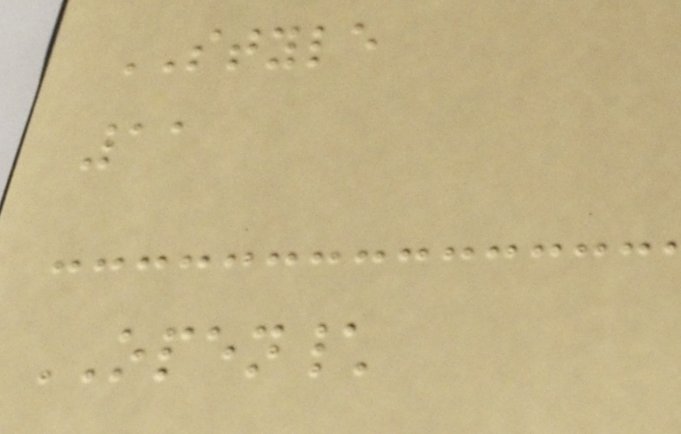STYLE
11
OPEN\
